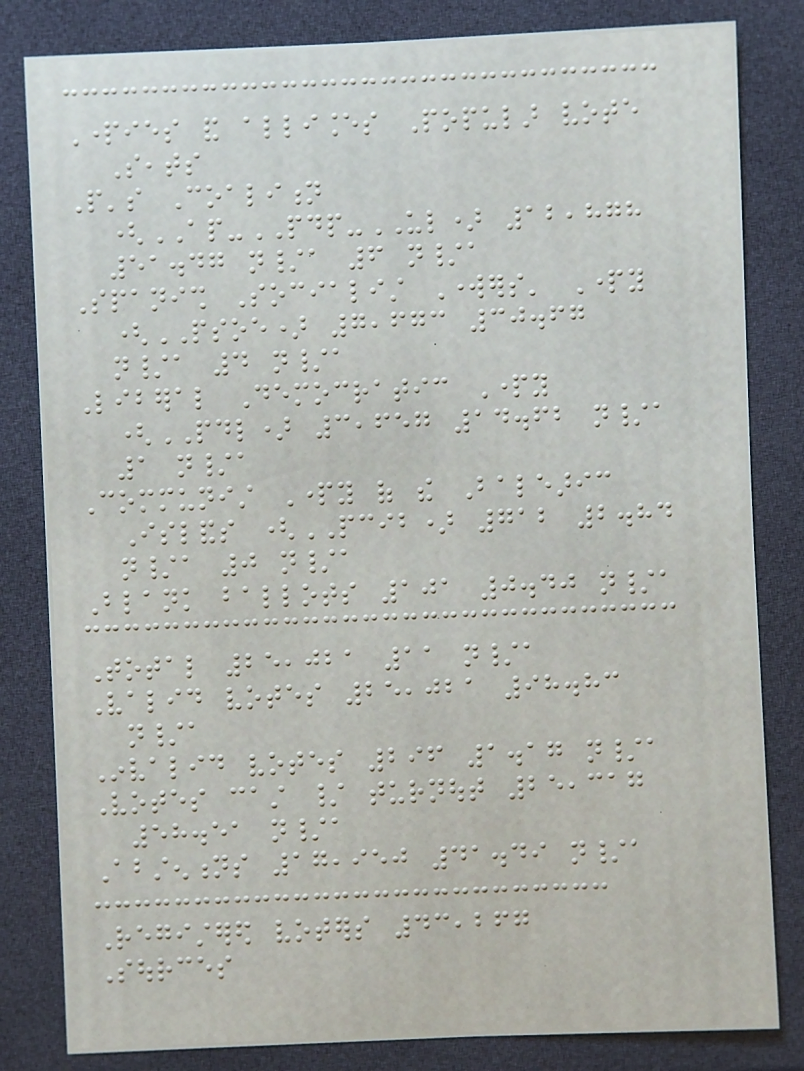Parties and alliances Popular vote
Seats
People's Coalition
(AP-PDP-UL) 12,878
51.47 n/a 6 n/a
Spanish Socialist Workers' Party
(PSOE) 7,673 30.67
n/a 4 n/a
Liberal Democratic Party
(PDL) 3,657 14.62 n/a
1 n/a
Communist Party of the Balearic
Islands (PCIB) 712 2.84
n/a 0 n/a
Blank ballots 101 0.40 n/a
Total 25,021 11 n/a
Valid votes 25,021 98.83
n/a
Invalid votes 296 1.17 n/a
Votes cast / turnout 25,317
58.51 n/a
Abstentions 17,950 41.49 n/a
Registered voters 43,267
Sources
